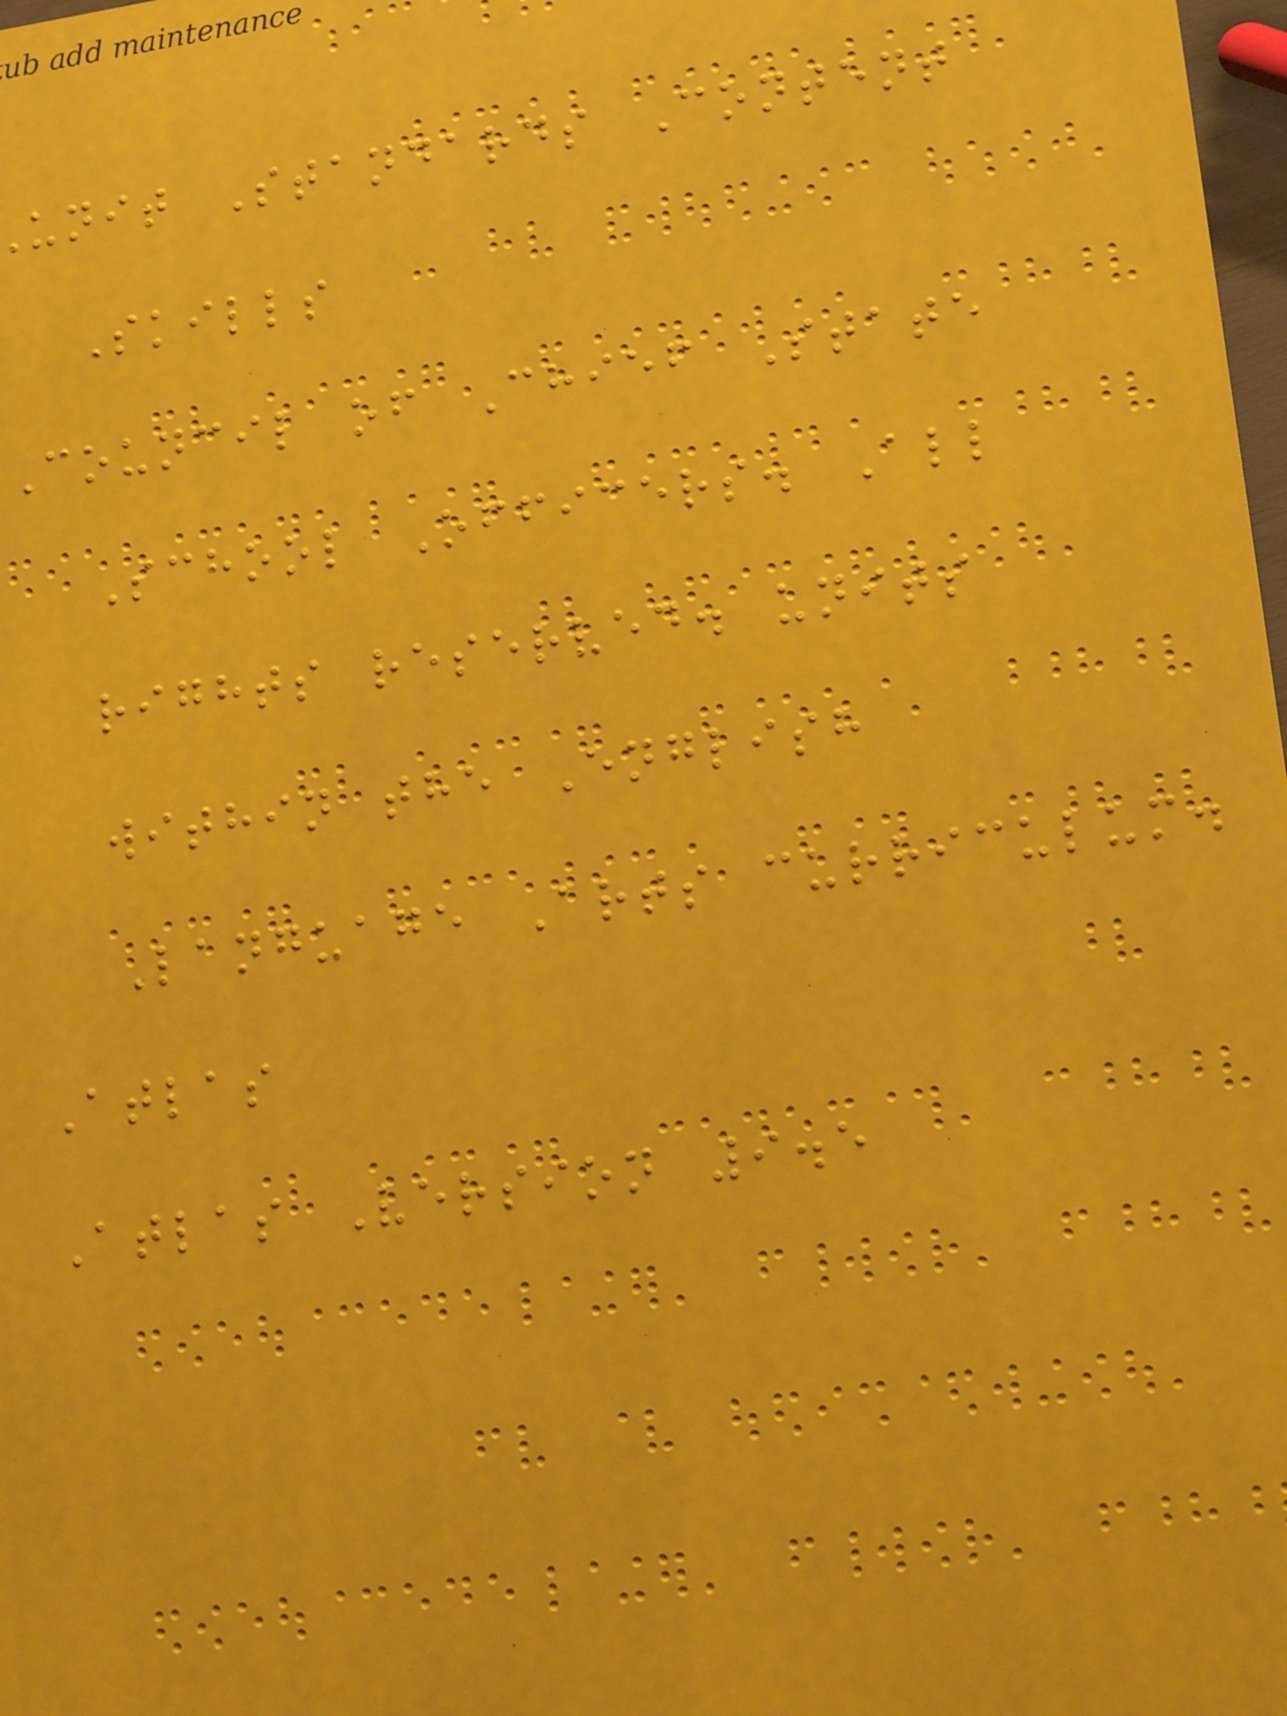unit Standards Content
Skills
Council of Chief State
School Officers. All
rights reserved. units
within the English
Language Arts curriculum.
Atlas
Atlas Version 9.5
